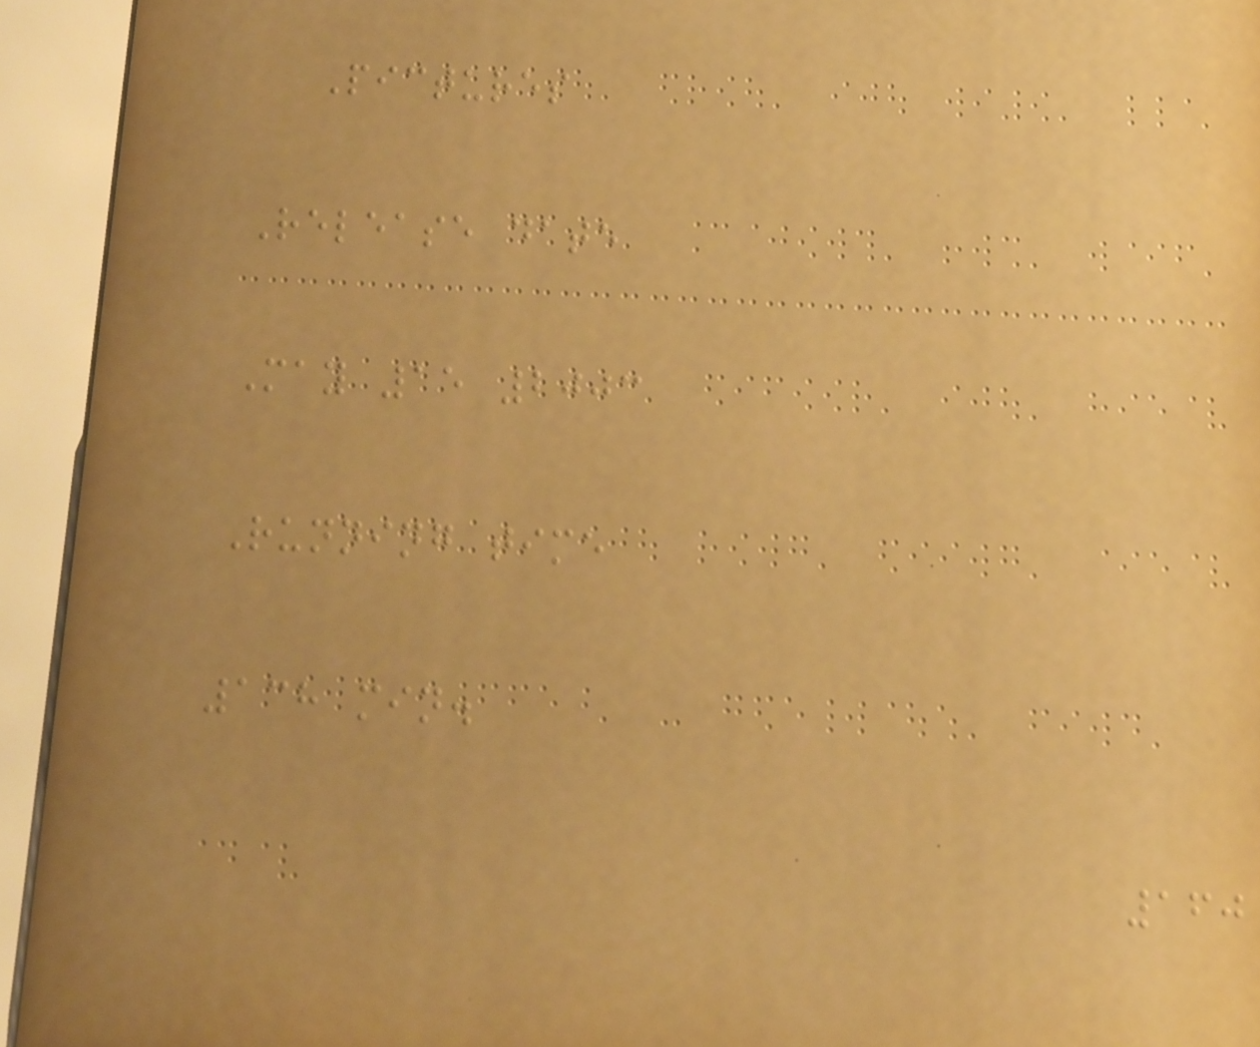Pictures
Release date
May 15 2003
Running time
138 min.
160
